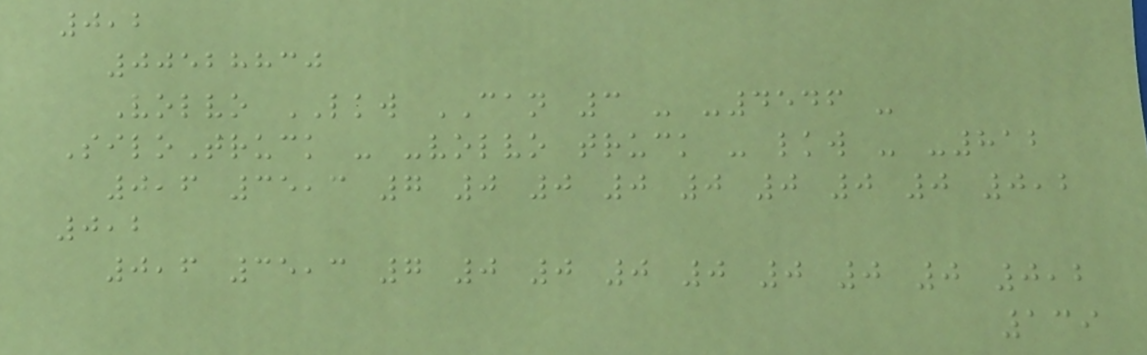0,2
00528830
Volvo LKW CAN 3 - -4546 -
SiloTruck - -volvo truck - lkw - -812
0,6 35,3 7 0 0 0 0 0 0 0 0,2
0,2
0,6 35,3 7 0 0 0 0 0 0 0 0,2
139
